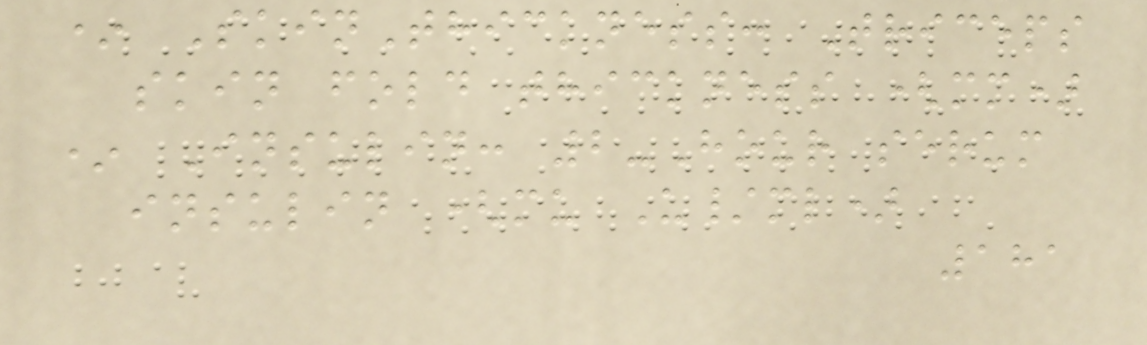* SkinThickness: Triceps
skin fold thickness (mm)
* Insulin: 2-Hour serum
insulin (mu U/ml)
181
